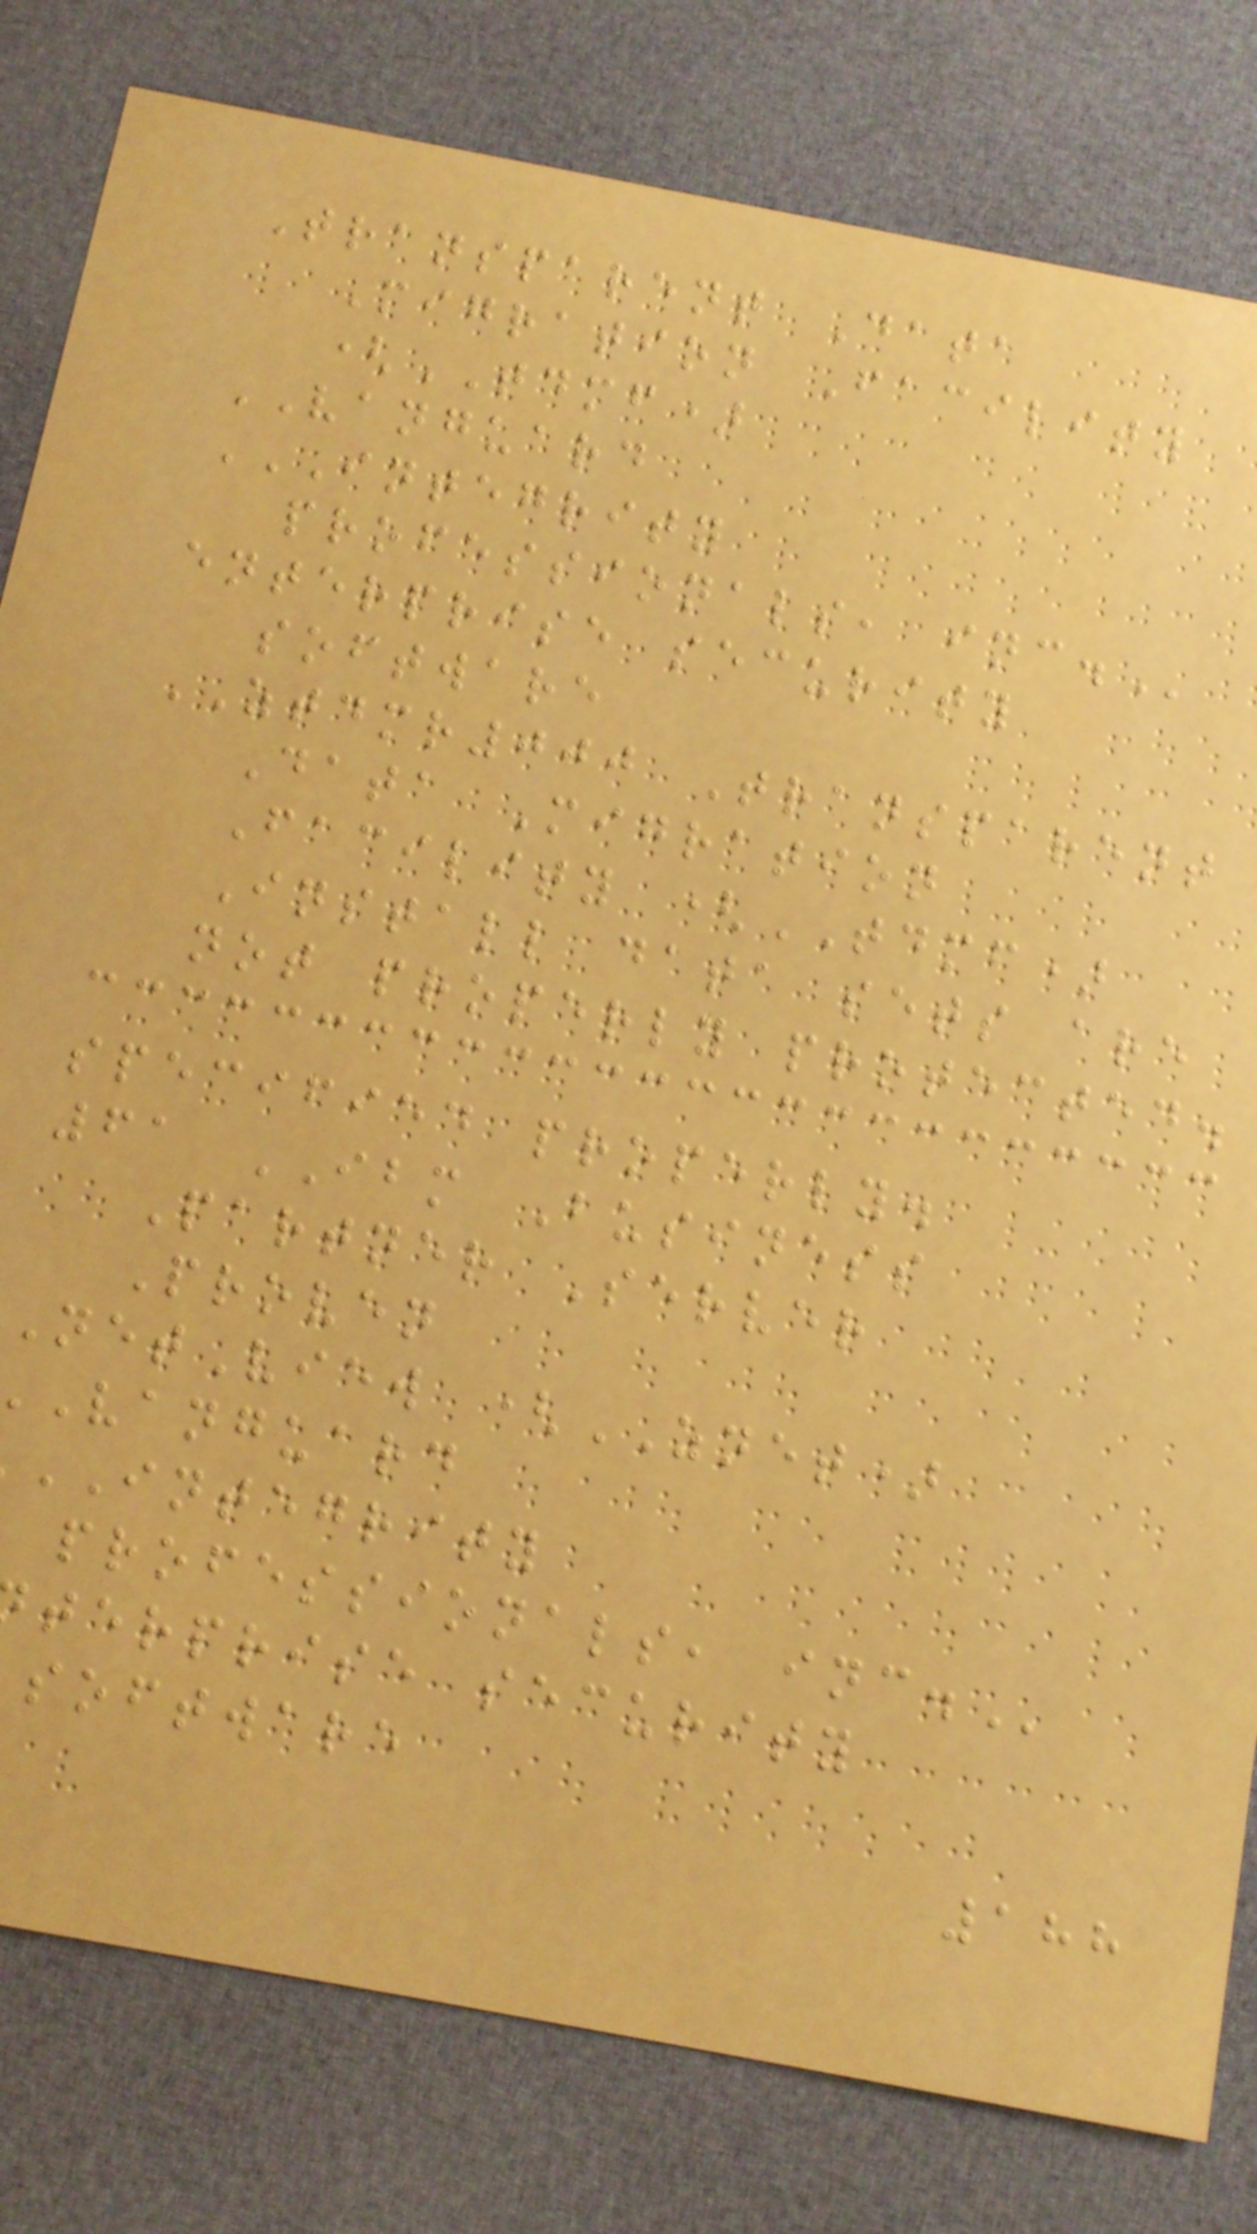Transparent Data
Migration Facility
(TDMF)
VANGUARD
INTEGRITY
professionals,
enterprise security
software
ZTDMR000 Transparent
Data Migration
Facility (TDMF)
Install data sets are
not properly protected.
specified properly.
61 IBM Business
Partner Server
Proven
NetView (ZNET)
vanguard
INTEGRITY
professionals,
terprise security
software
188
